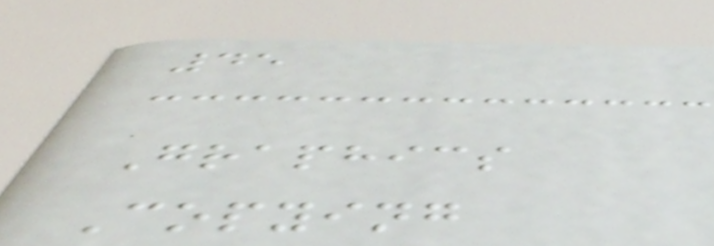45
Graphics
Copying
